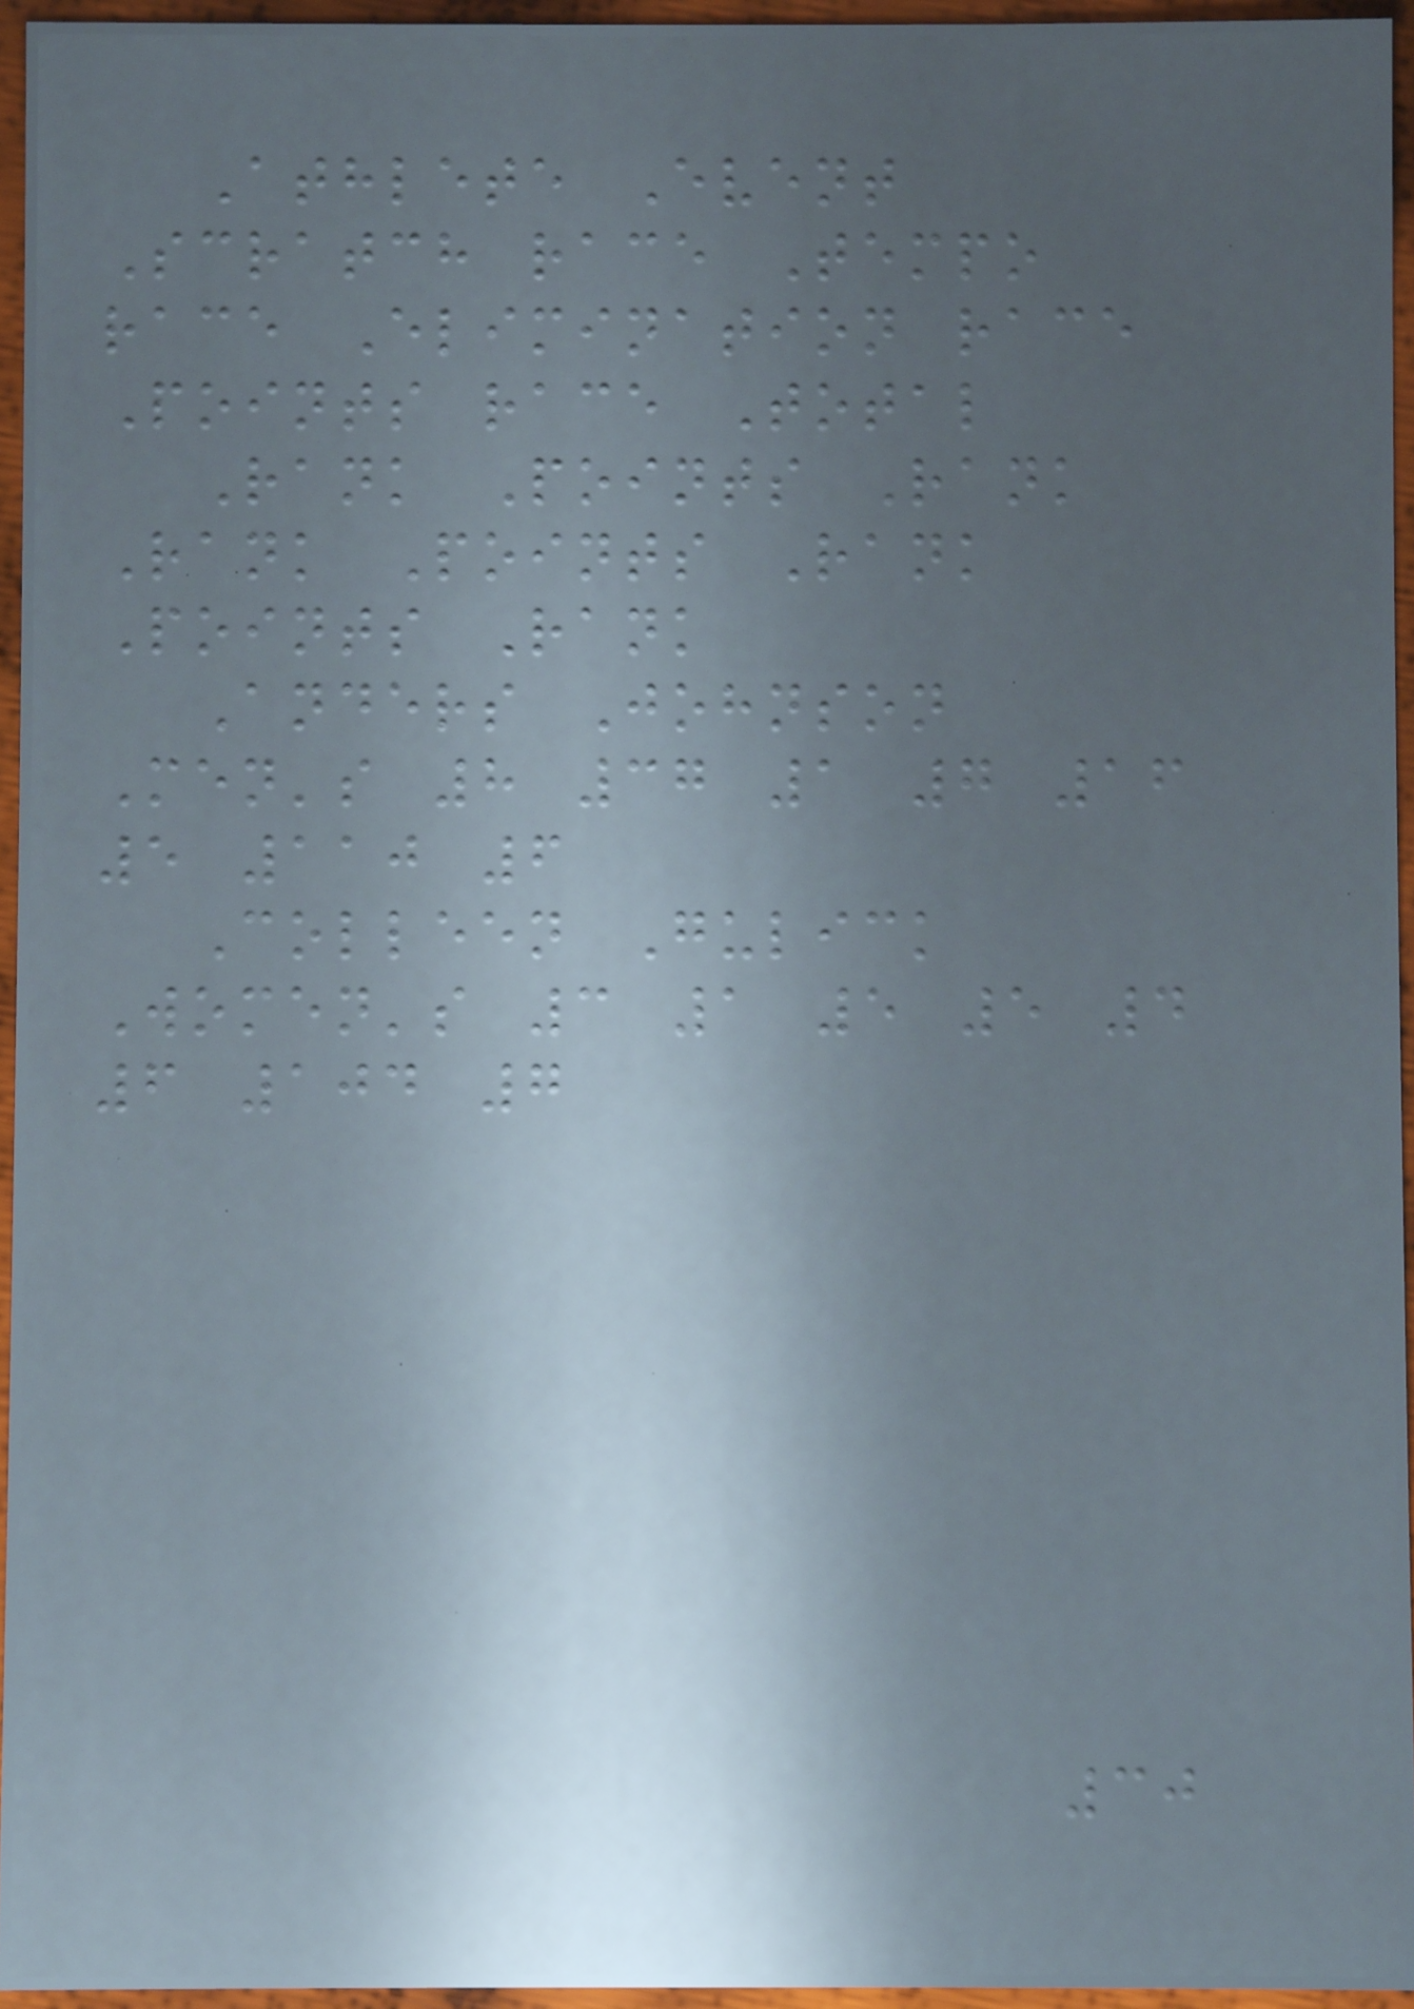Athlete Event
Scratch race Tempo
race Elimination race
Points race Total
Rank Points Rank
Rank Points Rank
Points Rank
Anders Johnson
Men's 8 37 1 7 16
5 110 6
Colleen Gulick
Women's 3 1 5 5 4
6 104 7
30
